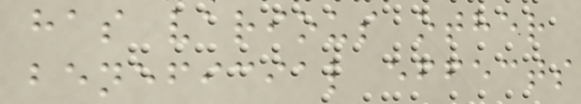has various other
beneficial effects
